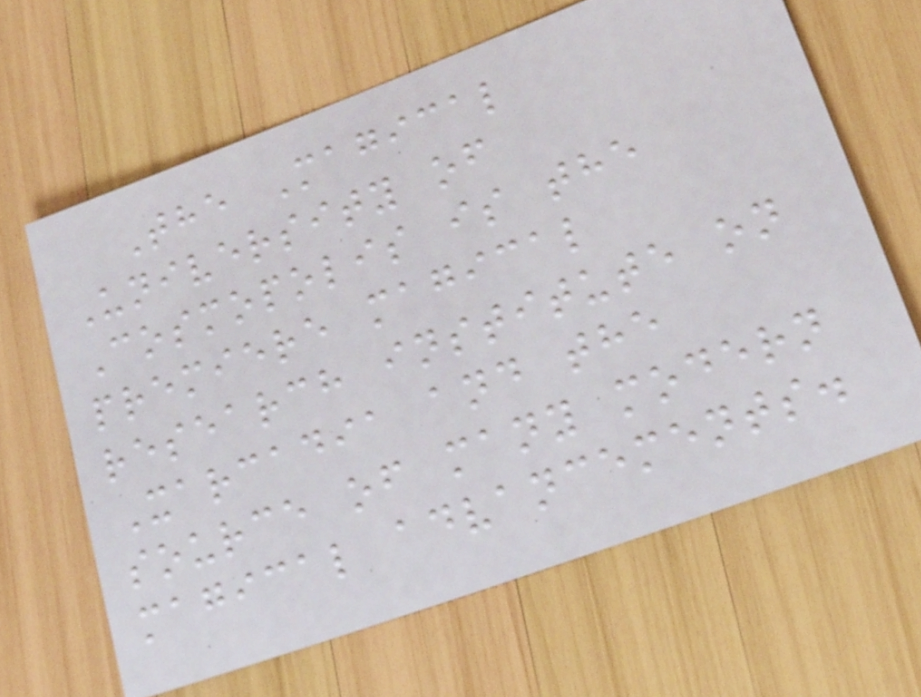The Magical
University of
Cosmopolis is the
premiere magical
research institute on
Xarcadia and the
source of many modern
magical advancements.
